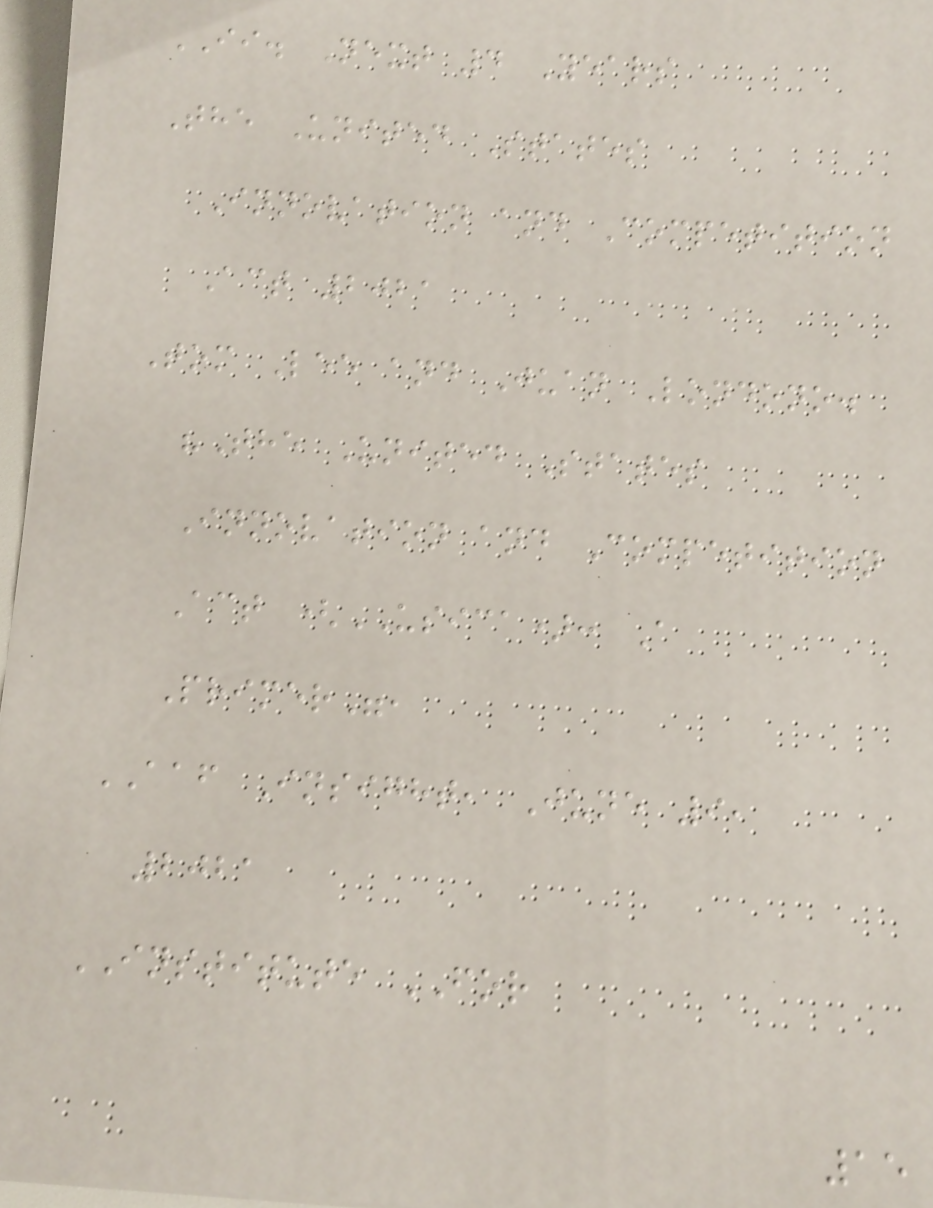II. Next 4 Years
The United States
Innovation and Competition
Act 2021
Tom Lee and Juan Londono.
"The United States
Innovation and Competition
Act (USICA): A
Primer",
AAF Insight, June 9,
2021
INSTITUTE FOR
15
